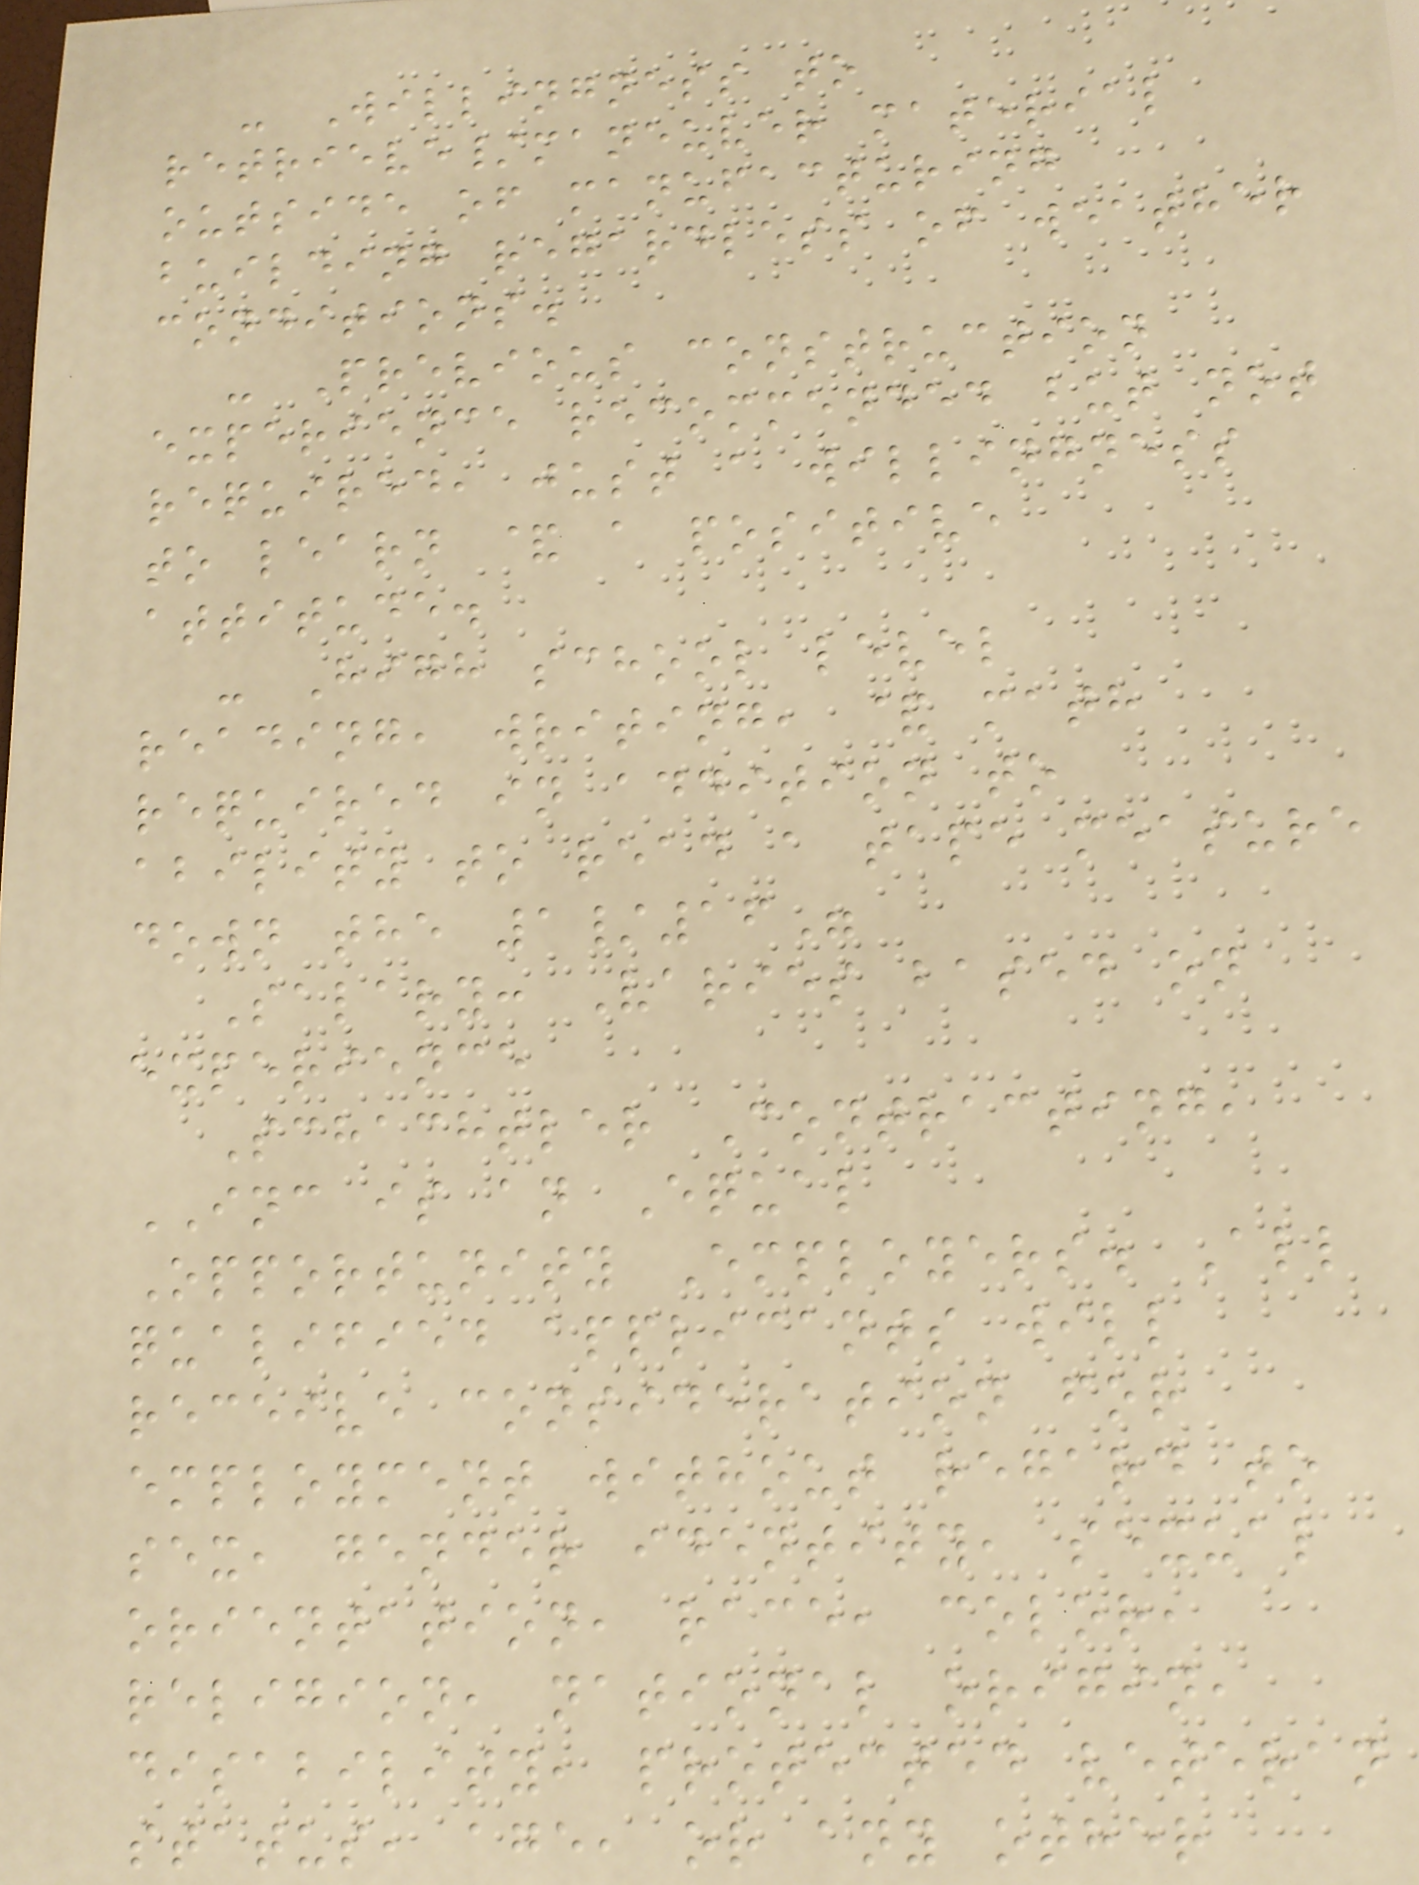- Willingness to
retrieve/maneuver material
outside of manufacturing
building regardless of weather
conditions.
- Previous construction
experience recommended but not
required, just a willingness
to learn & a positive
attitude.
- High school level
reading, writing, & math
required in addition to
ability to read a tape measure
down the 1/16"
Salary: Varies based on
experience
Schachtler Contracting,
INC is an Equal
Opportunity Employers. All
qualified applicants will
receive consideration for
employment without regard to
sex, gender identity, sexual
orientation, race, color,
religion, national origin,
disability, protected veteran
status, age, or any other
